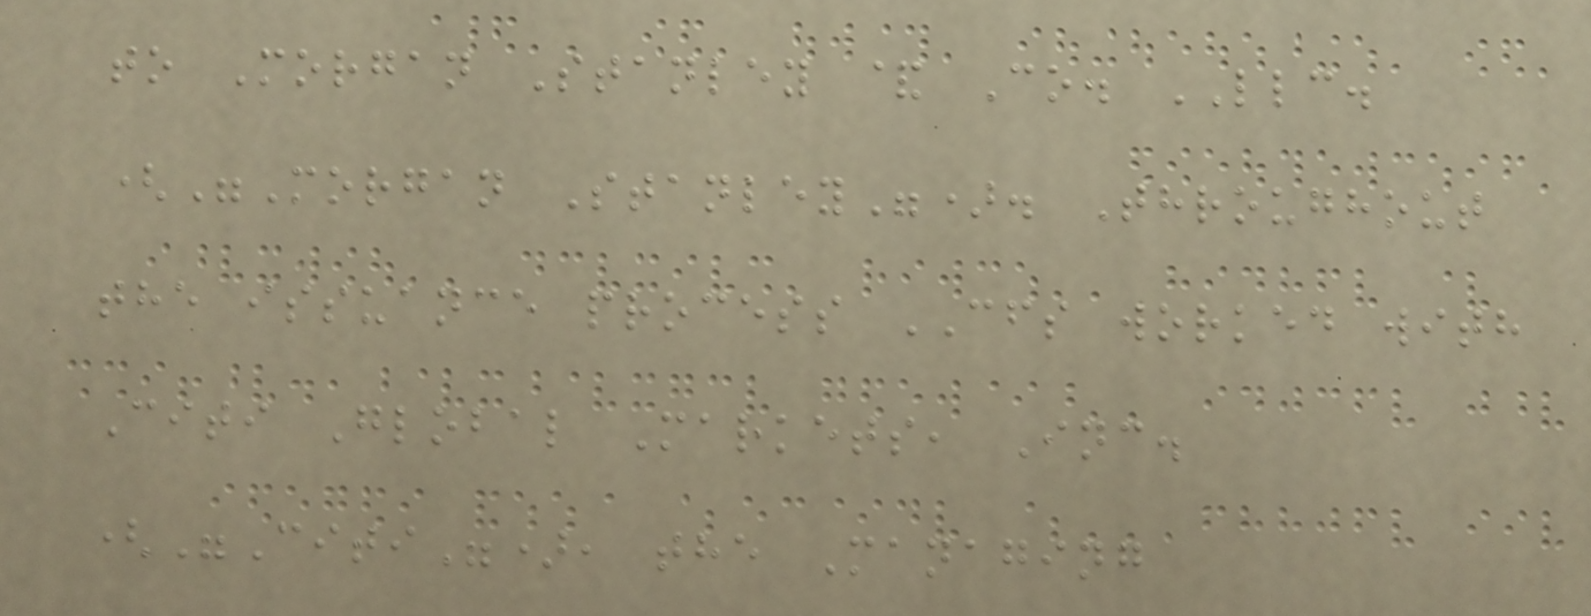to Morgan Stanley & Co. LLC.
("Morgan Stanley"). Throughout
the issuance process CFS worked with
Citi Global Markets, Inc.
("Citi"), the Managing
